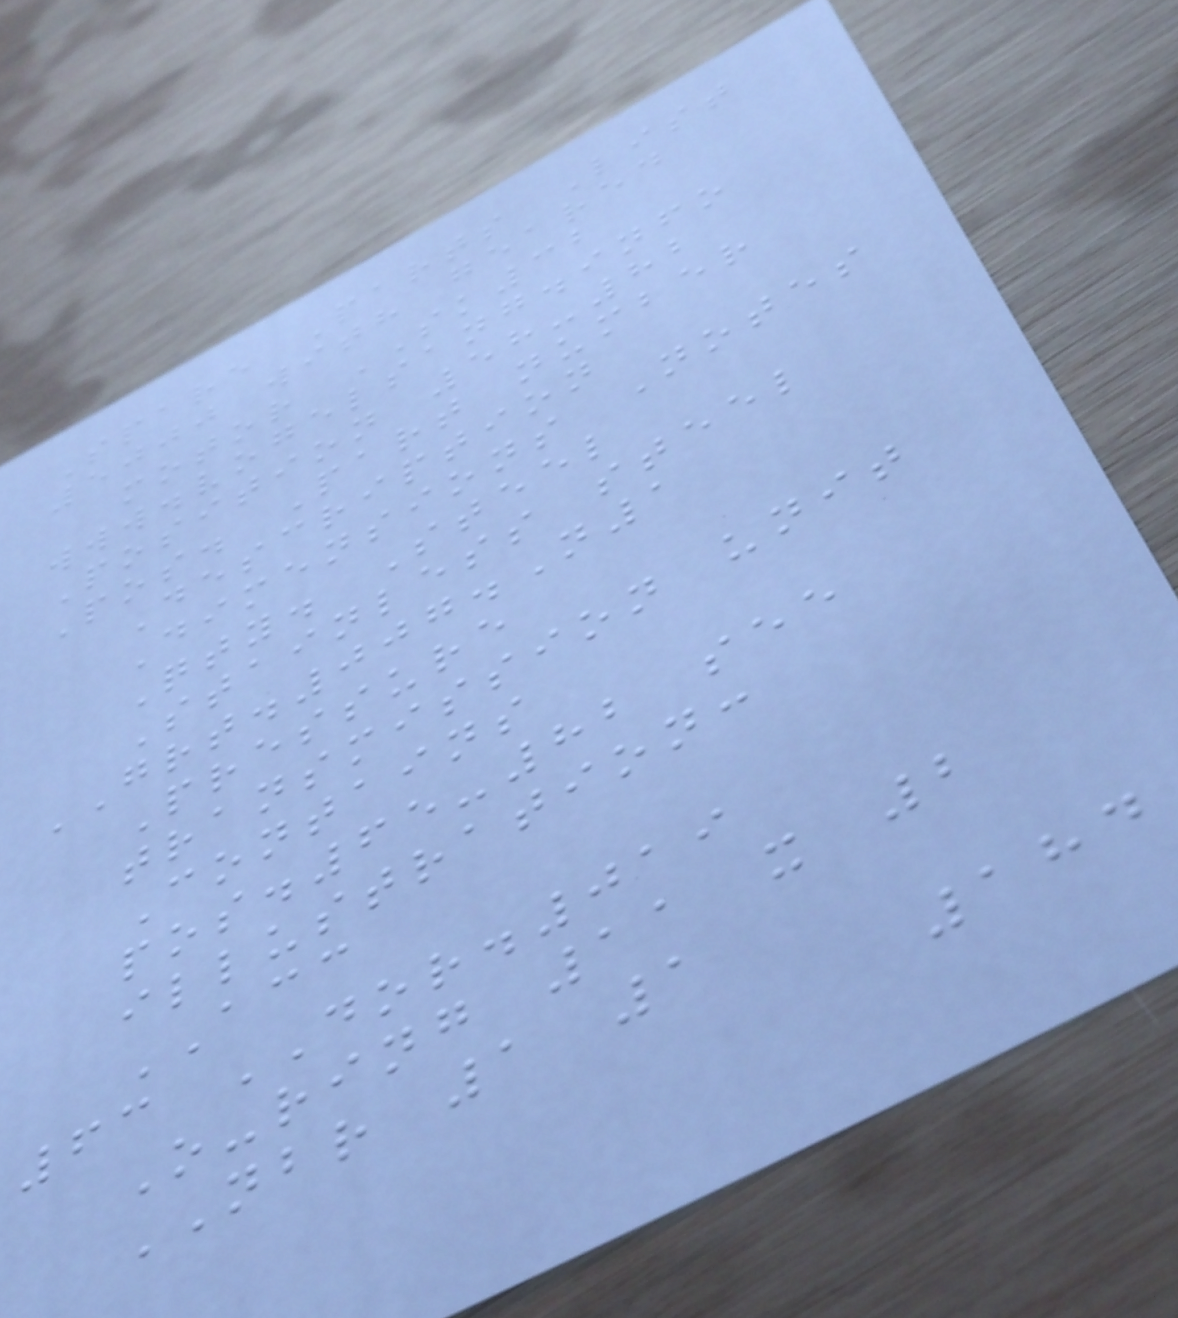Spare Parts List
5000 with geared
motor SK32
www.vogelsang.info
Position 58-82
Pos. Part number
Description
Dimensions Notes
Qty. Steel
Stainless steel
GRT.007.N1
Pressure
transmission unit
Contains
pos.65-82 see
illustration:
ACC
63 DOR.019
O-ring 11 x 2
NBR 1 1
184
